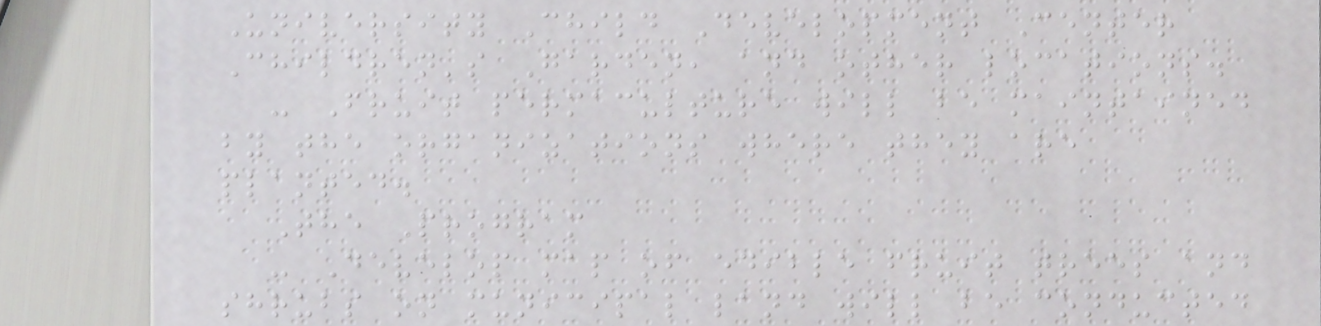University Child Development Center
Children's Garden, and other locations.
- Fruit permaculture will be maintained
by the organizations where they are
planted.
The Program
- Develop map of edible fruit trees and
shrubs on municipal land will be conducted
